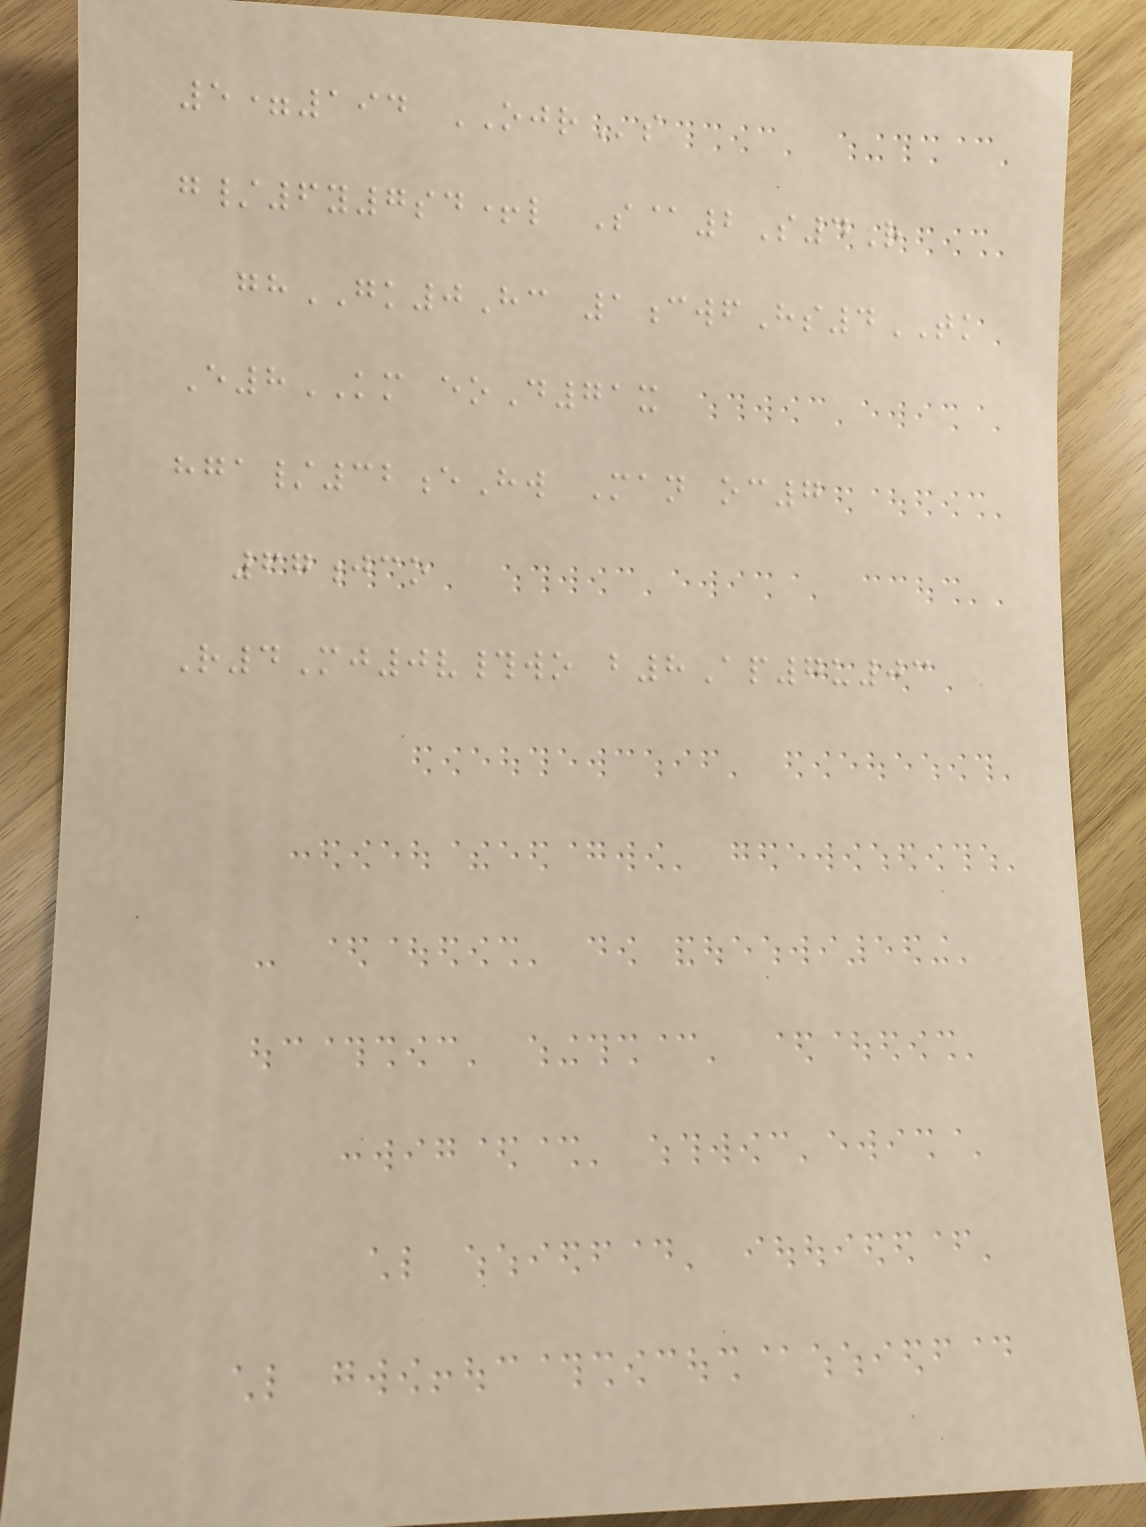5=194 OJRs
g/6y7sd+l S@2S4R
ghGK0Hc 1cwfHs4TK
E8KM eoD71x
hga/32eHw Man oc7
67jco
R4Mj0v#wo b8Ap7u03
